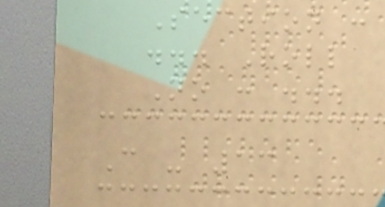Section :
... Roll
No : ...
C - 13
